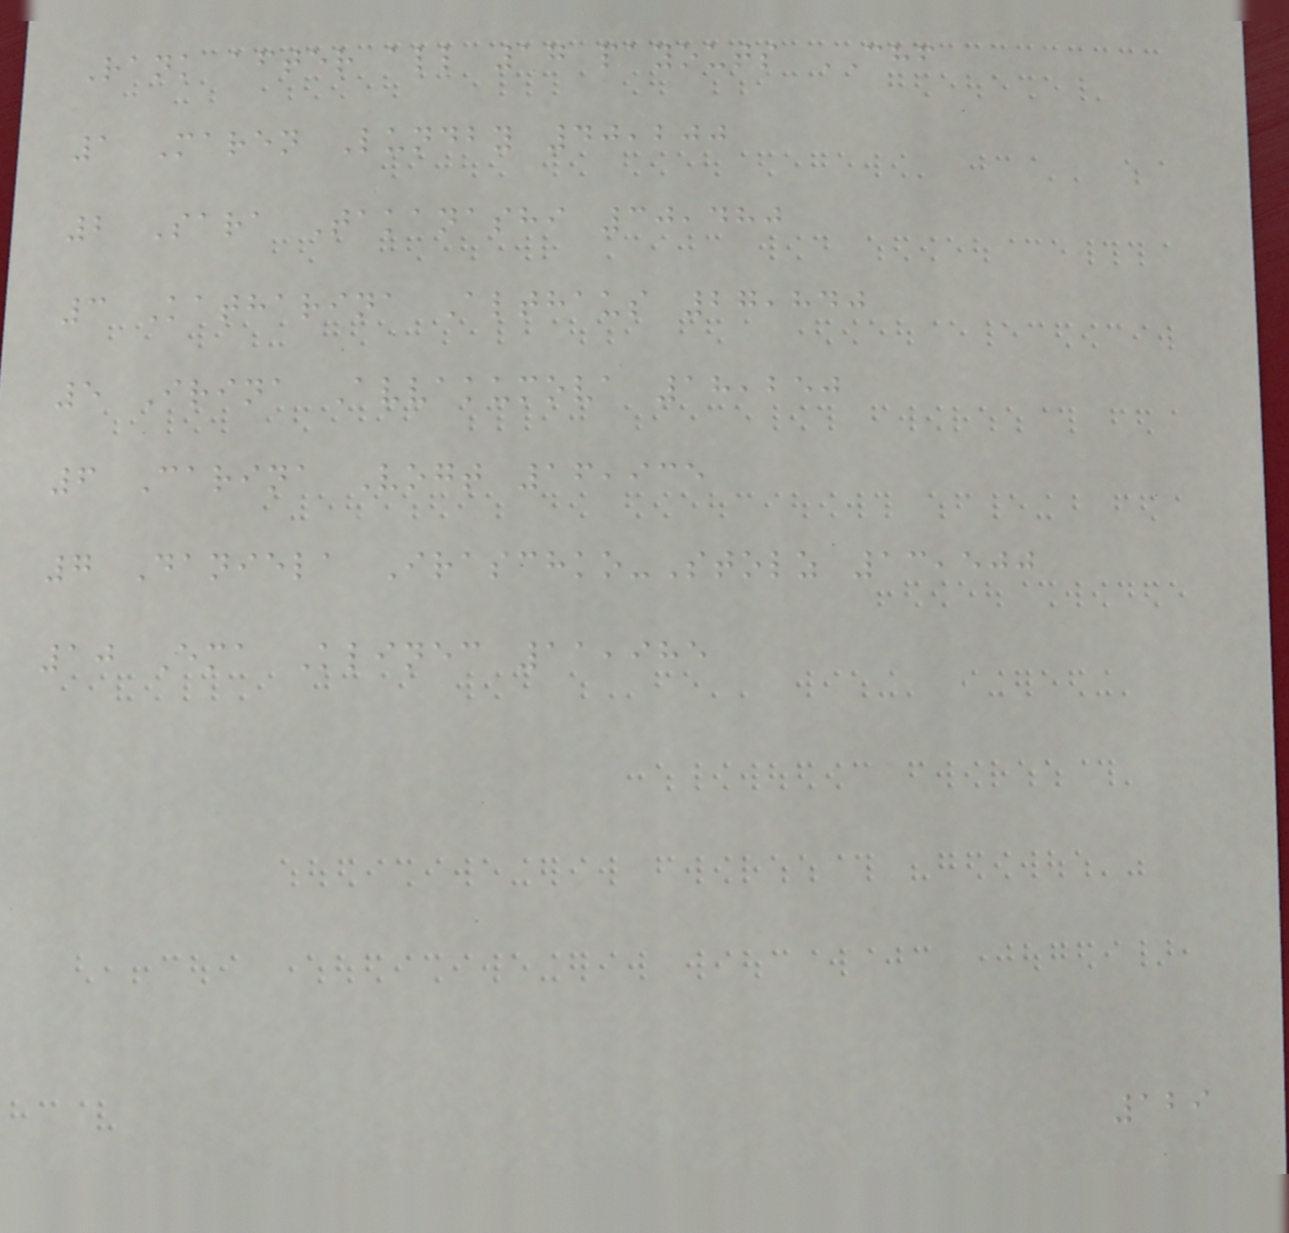Rank after all 17 payouts CHF
1 Maren Lundby 40,200
2 Sara Takanashi 30,480
3 Katharina Althaus 27,840
5 Irina Avvakumova 18,250
6 Carina Vogt 16,935
7 Daniela Iraschko-Stolz 13,500
10 Ema Klinec 11,985
129
